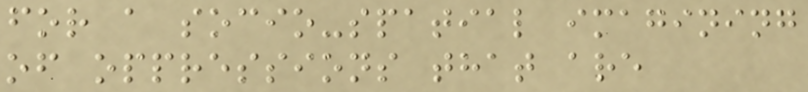for a socio-spatial imagining
of oppressions that are
